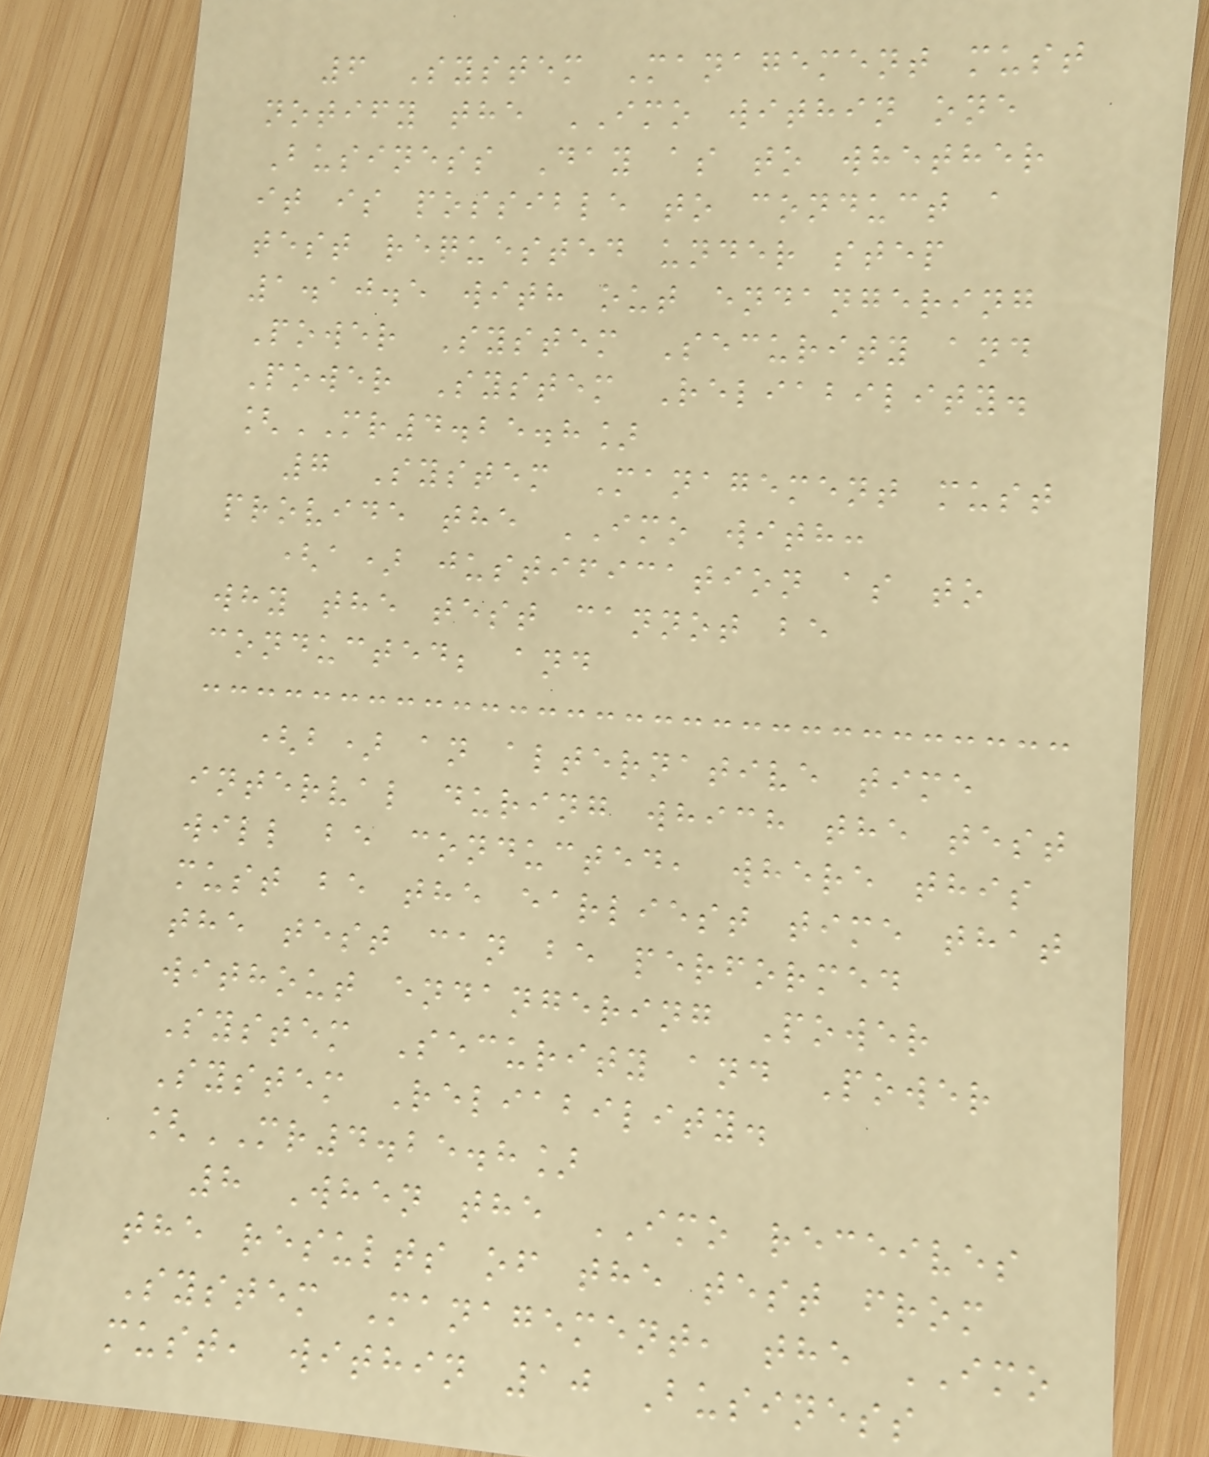6 System Management must
notify the IMO within one
Business Day as to whether
it is possible to conduct a
test requested under step
1.10.5 with out endangering
Power System Security and
Power System Reliability.
[MR4.25.8]
7 System Management must
provide the IMO with:
(a) justification as to
why the test cannot be
conducted; and
(b) an alternative time
interval during which the test
will be conducted, where this
must be the earliest time that
the test can be performed
without endangering Power
System Security and Power
System Reliability.
[MR4.25.8]
8 When the IMO receives
the results of the test from
System Management, the IMO
must, within 10 Business
